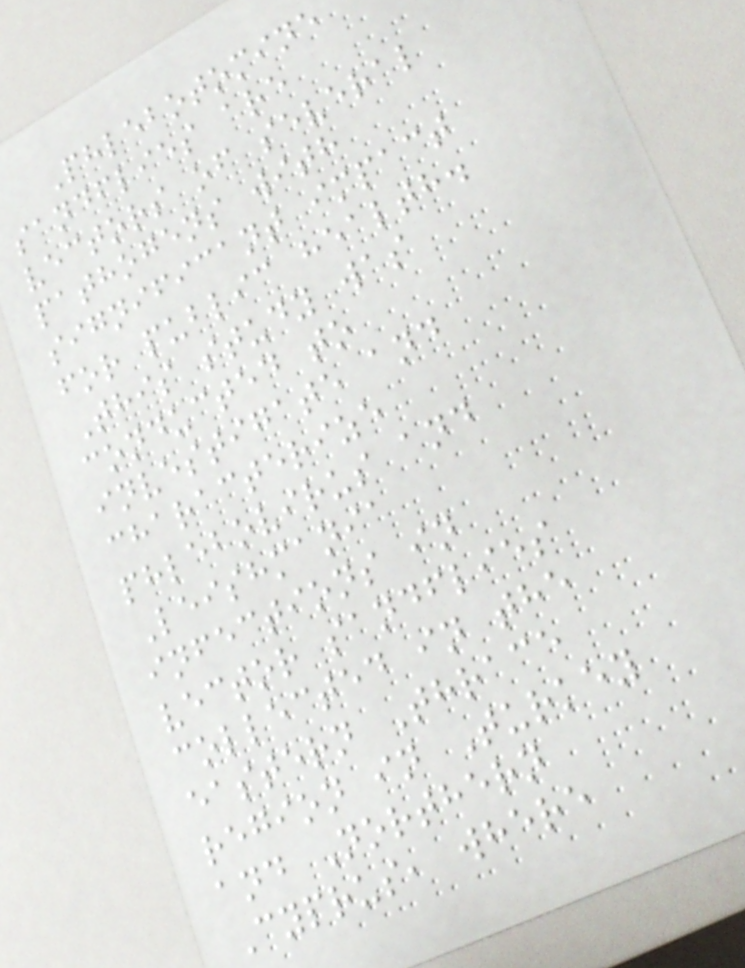Phlebotomine
sandflies are
vectors of several
pathogens with
significant impact
for public health.
This study was
conducted to
investigate and
characterize
phlebovirus and
Leishmania
infections in
vector sandflies
collected in the
eastern Thrace
region in Turkey
and Northern
Cyprus, where
